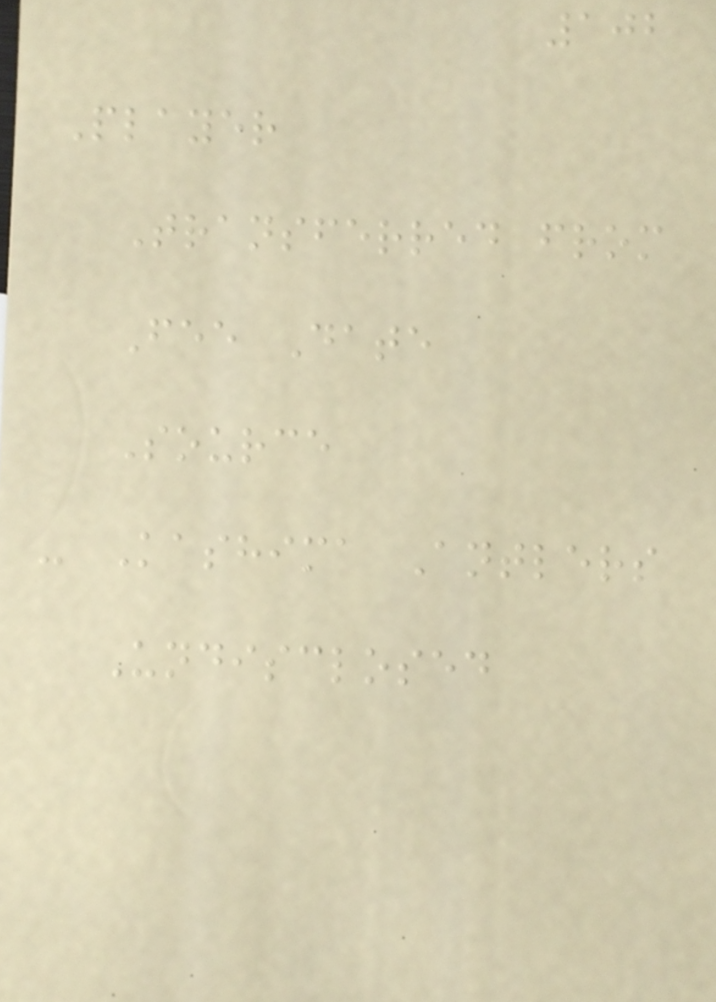102
Player
Transferred from
Fee Date
Source
- Kashima Antlers
Undisclosed
